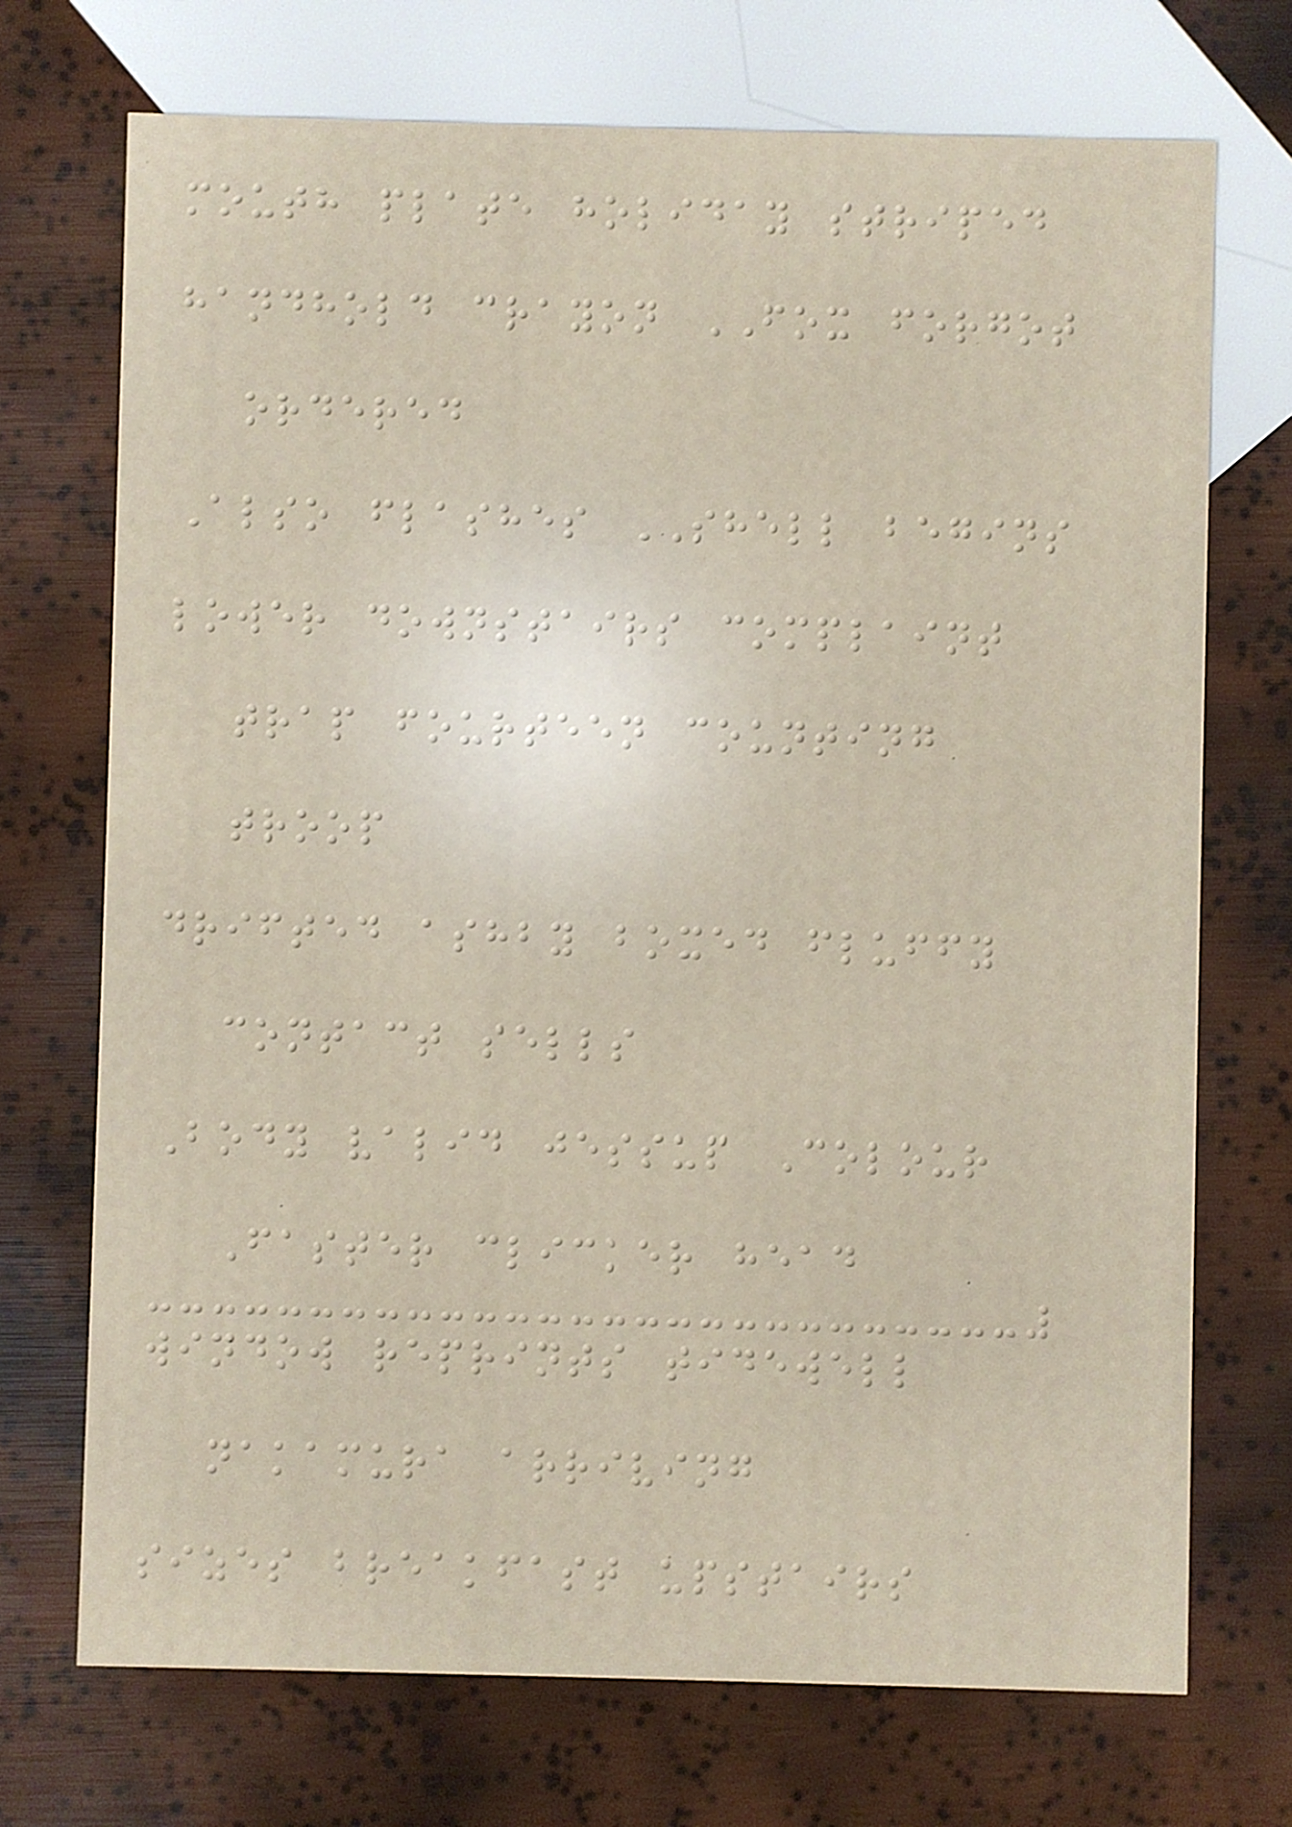mouth plate holiday striped
handhold crayon FOX forgot
ordered
Also flashes SHELL begins
lower downstairs complaint
trap fourteen counting
troop
drifted ashby boxed fluffy
contact sells
Body valid jessup Colour
Faster clicker head
window reprints tidewell
nakamura arriving
sizes breakfast upstairs
